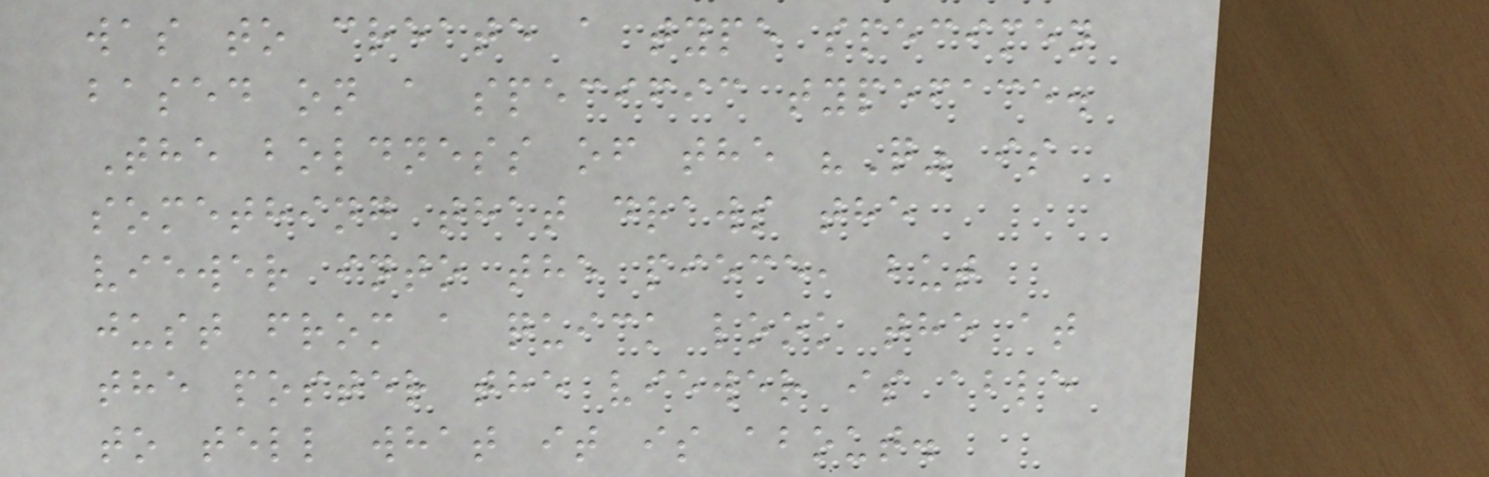was to create a type specimen
based on a specific typeface.
The boldness of the "Q" is
something that draws the
viewer into the piece, but
just from a quick look the at
the poster the viewer is able
to tell what it is about.
